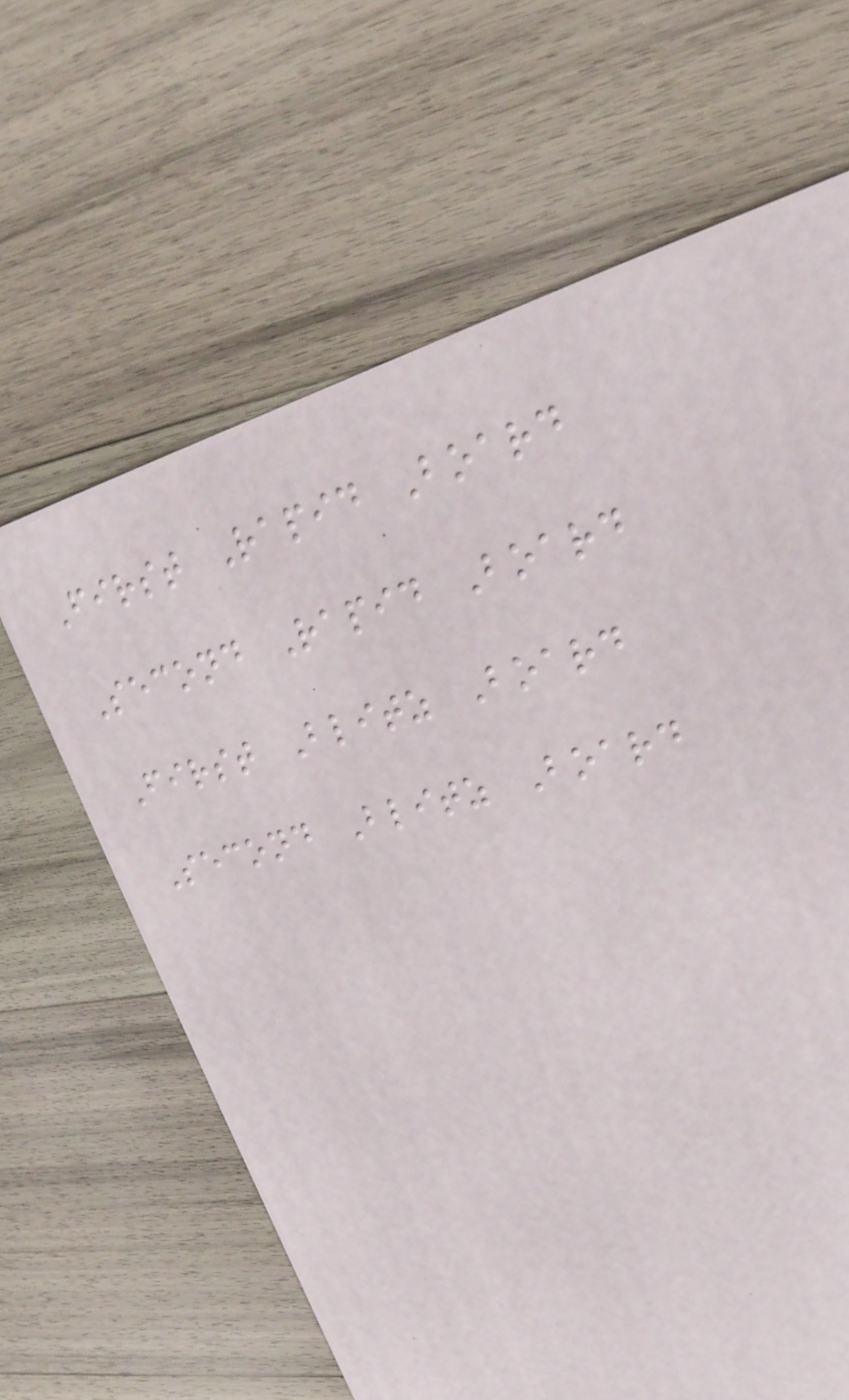First Rapid Board
Second Rapid Board
First Blitz Board
Second Blitz Board
